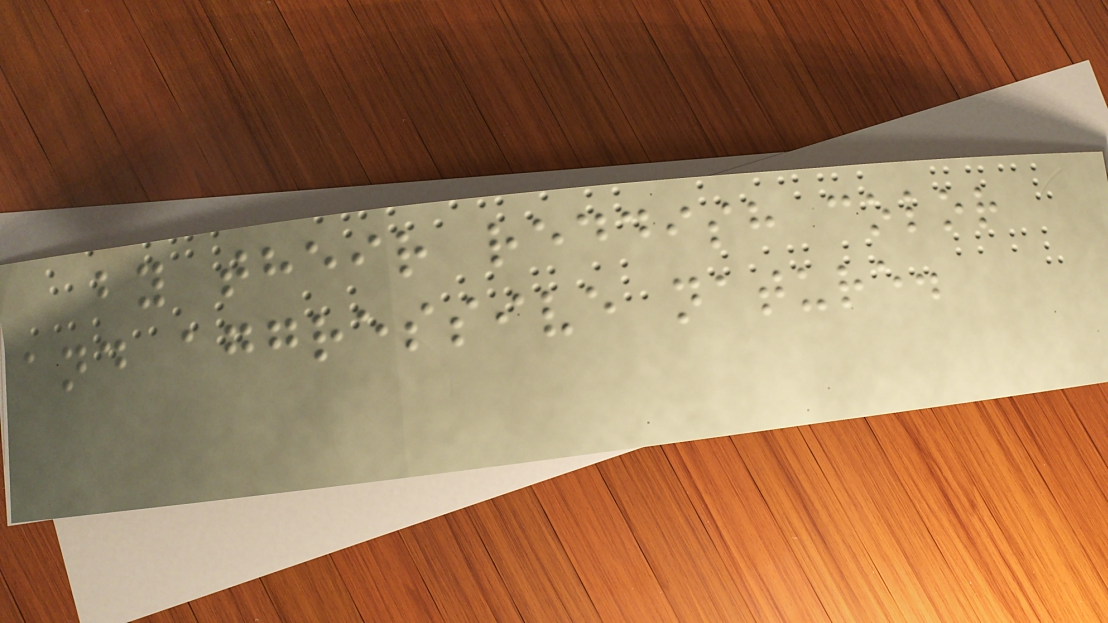by their reddish color
and aggressive nature.
